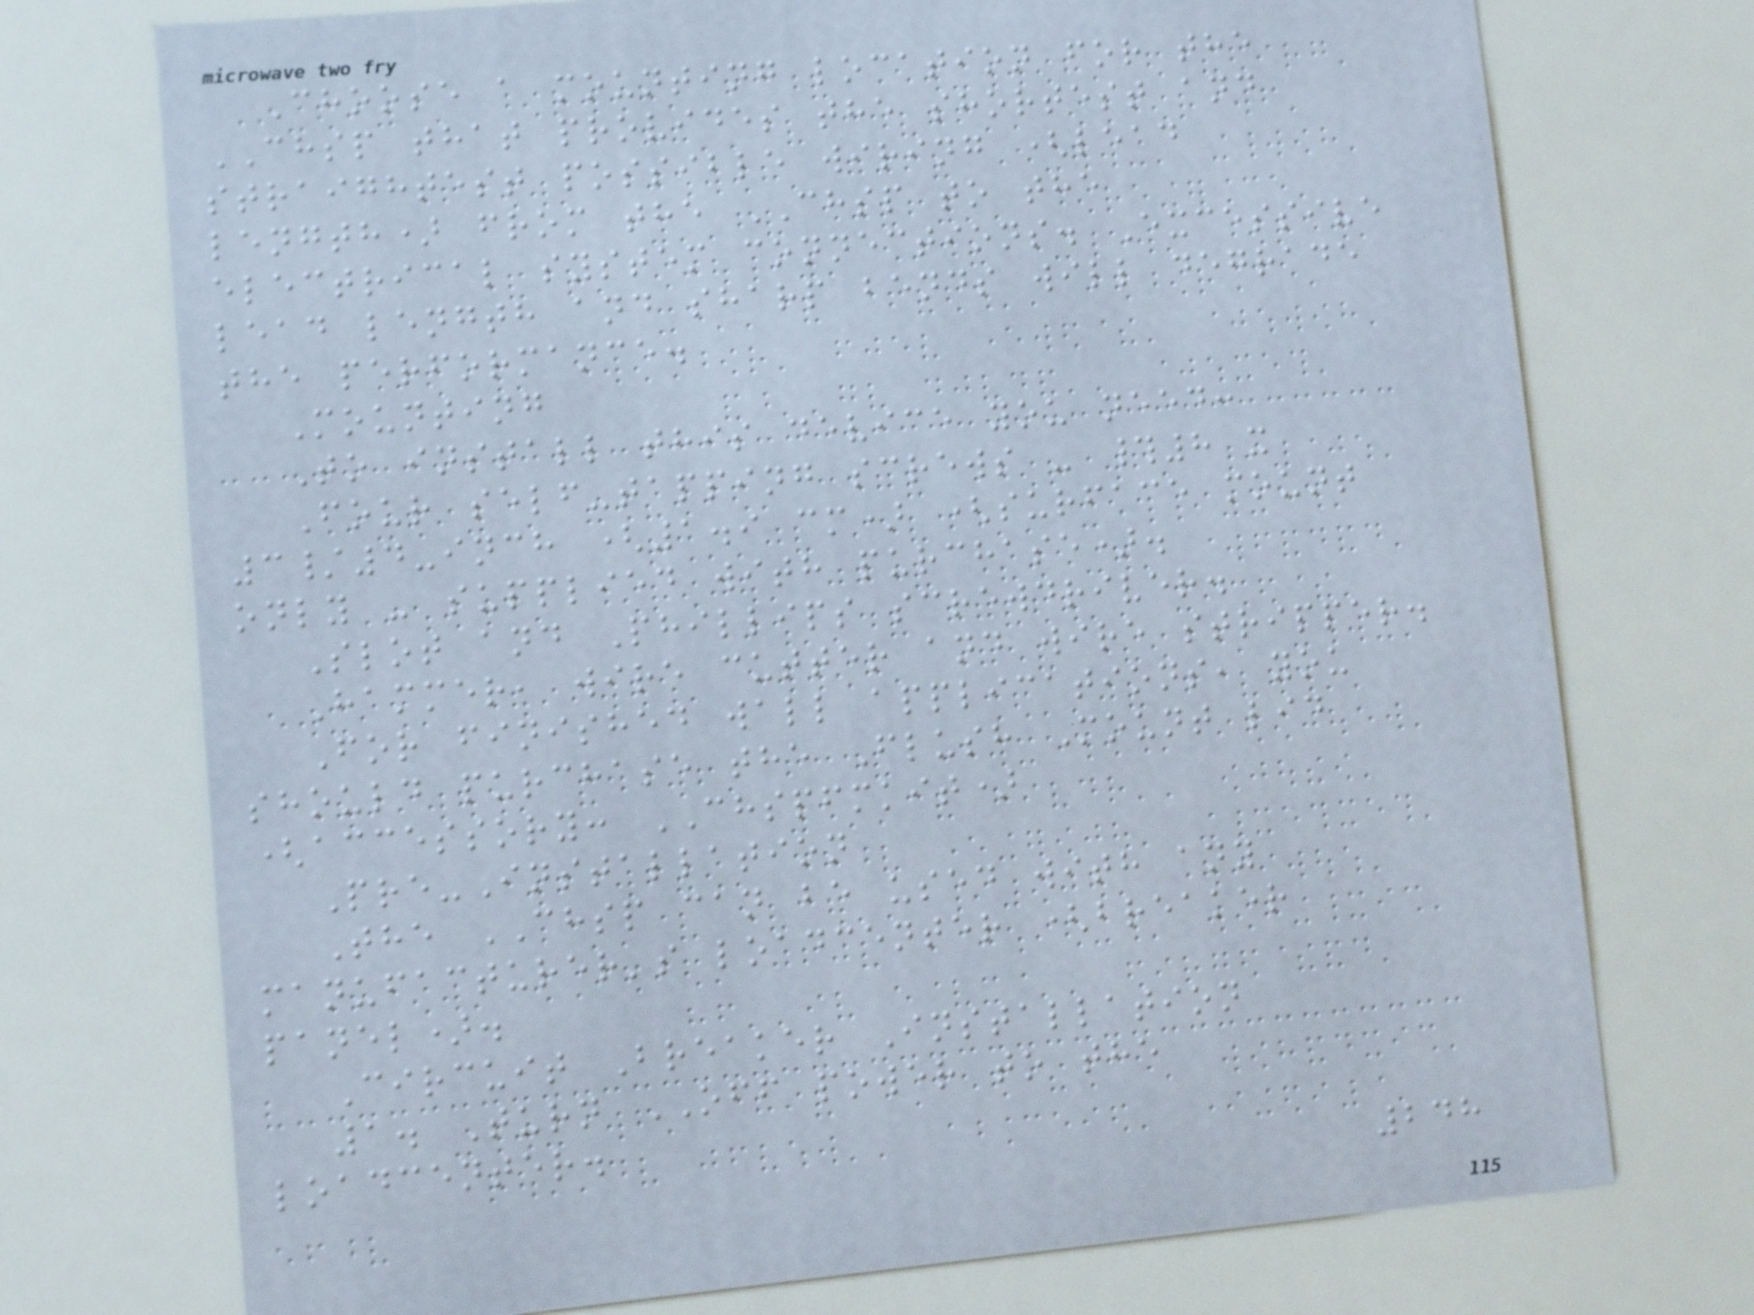Choose a mounting location for the
CHSP that provides the shortest and
straightest possible wiring (lead
length) from the CHSP to the
electrical system connections. Excessive
lead length and sharp bends will degrade
the performance.
Mounting
To install this device you need:
Four self-tapping screws - #8 x
3/4-inch (1.9 cm) (surface mount
only - supplied with purchase).
Slot and Phillips screwdriver.
Hammer, wire cutter and wire stripper.
For finished wall applications, you
should purchase the Flush Mount lid
(accessory: CHSPFMKIT)
Pre-Installation
The CHSP can be used with any
manufacturer's loadcenter (breaker
panel).
Circuit Breaker Installation
1. Turn OFF power to the
loadcenter.
248
